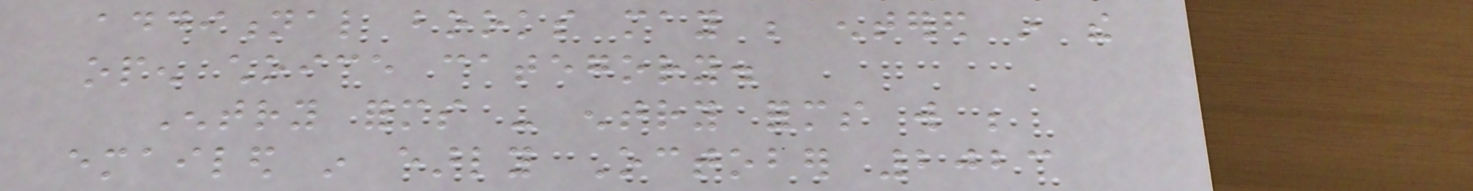additional books may be entered in the
open choice category.
Entry forms - entry forms will be
emailed in early October 2023
